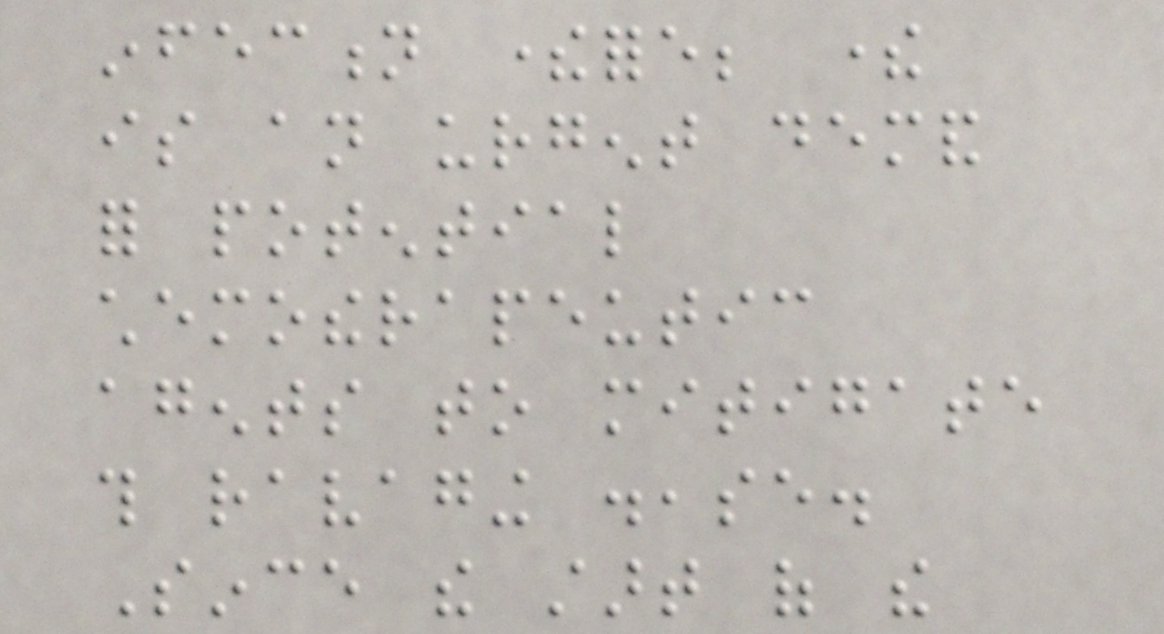infection therefore; there
is an urgent demand
for potential
chemotherapeutic
agents to mitigate
this ravaging disease.
Since the start of the
